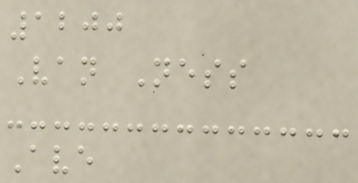1200
Van Ness
Ave
